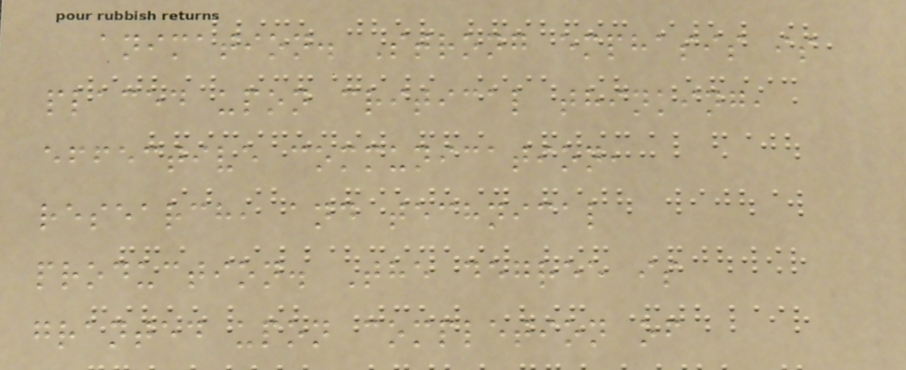animation. Strong emphasis is
placed upon critical thinking,
effective communication,
research, and technical
production. The degree is
granted upon completion of
